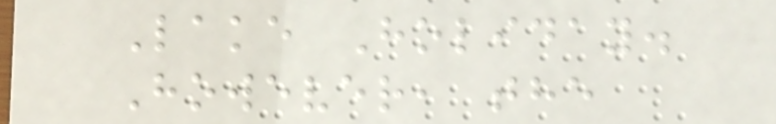Lake Holiday.
However, the
